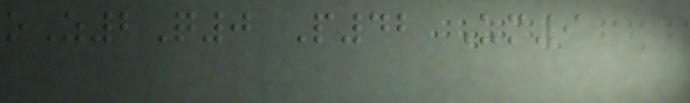oZ2Q0 P42 Um9
